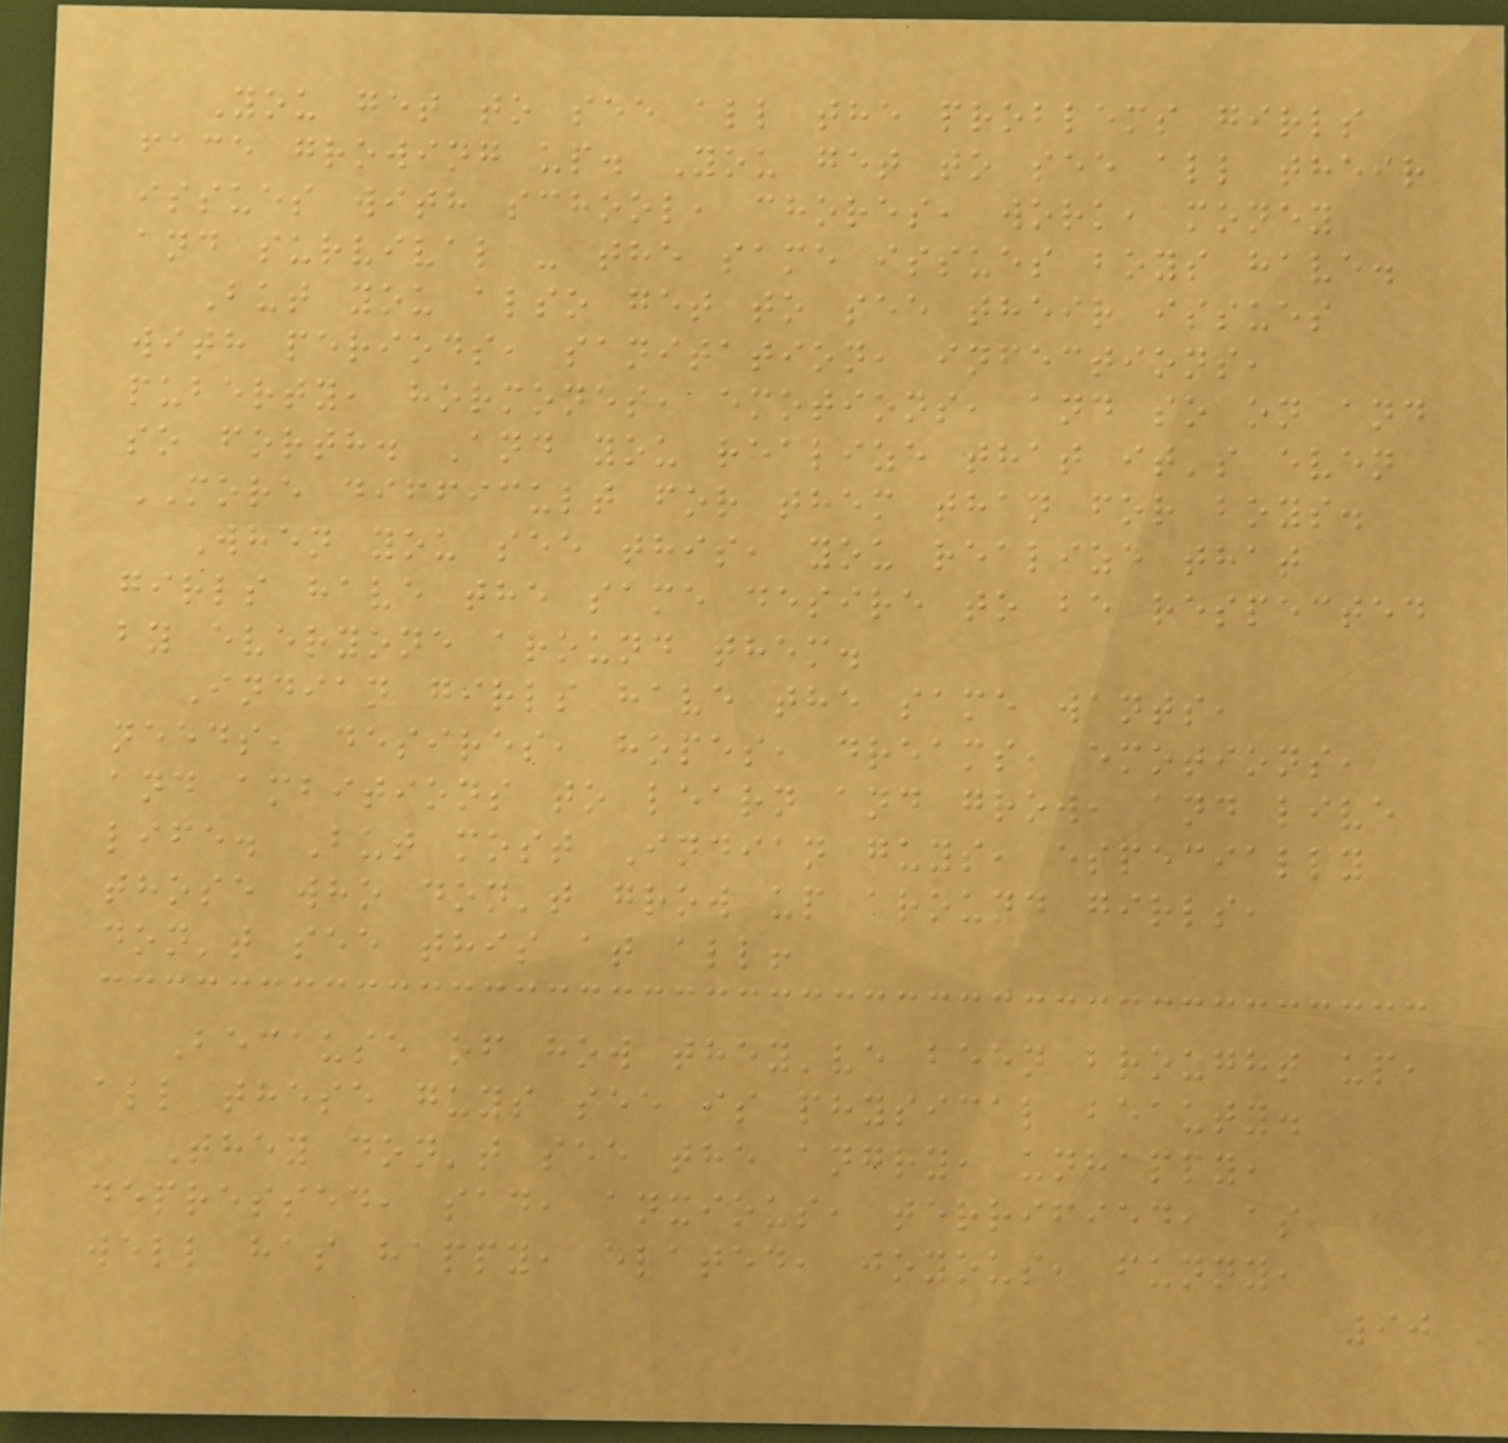You get to see all the problems girls
face growing up. You get to see all their
issues with school, chores, work, money
and survival - the same issues boys have.
But you also get to see their issues
with periods, sanitation, infections,
puberty, hormones, emotions, and so on and
so forth. And you realize that it's even
MORE difficult for them than for boys.
When you see this, you realize that
girls have the same desire to be respected
by everyone around them.
Indian girls have the same wants,
needs, desires, hopes, dreams, emotions,
and ambitions to learn and grow, and live
life. But most Indian guys, especially
those who don't grow up around girls,
don't see this at all!
Because of how they've been brought up,
all these guys see is physical beauty.
They don't see the angry, unhappy,
depressed, sad, anxious, terrified, as
well has happy, elated, joyous, funny,
90
